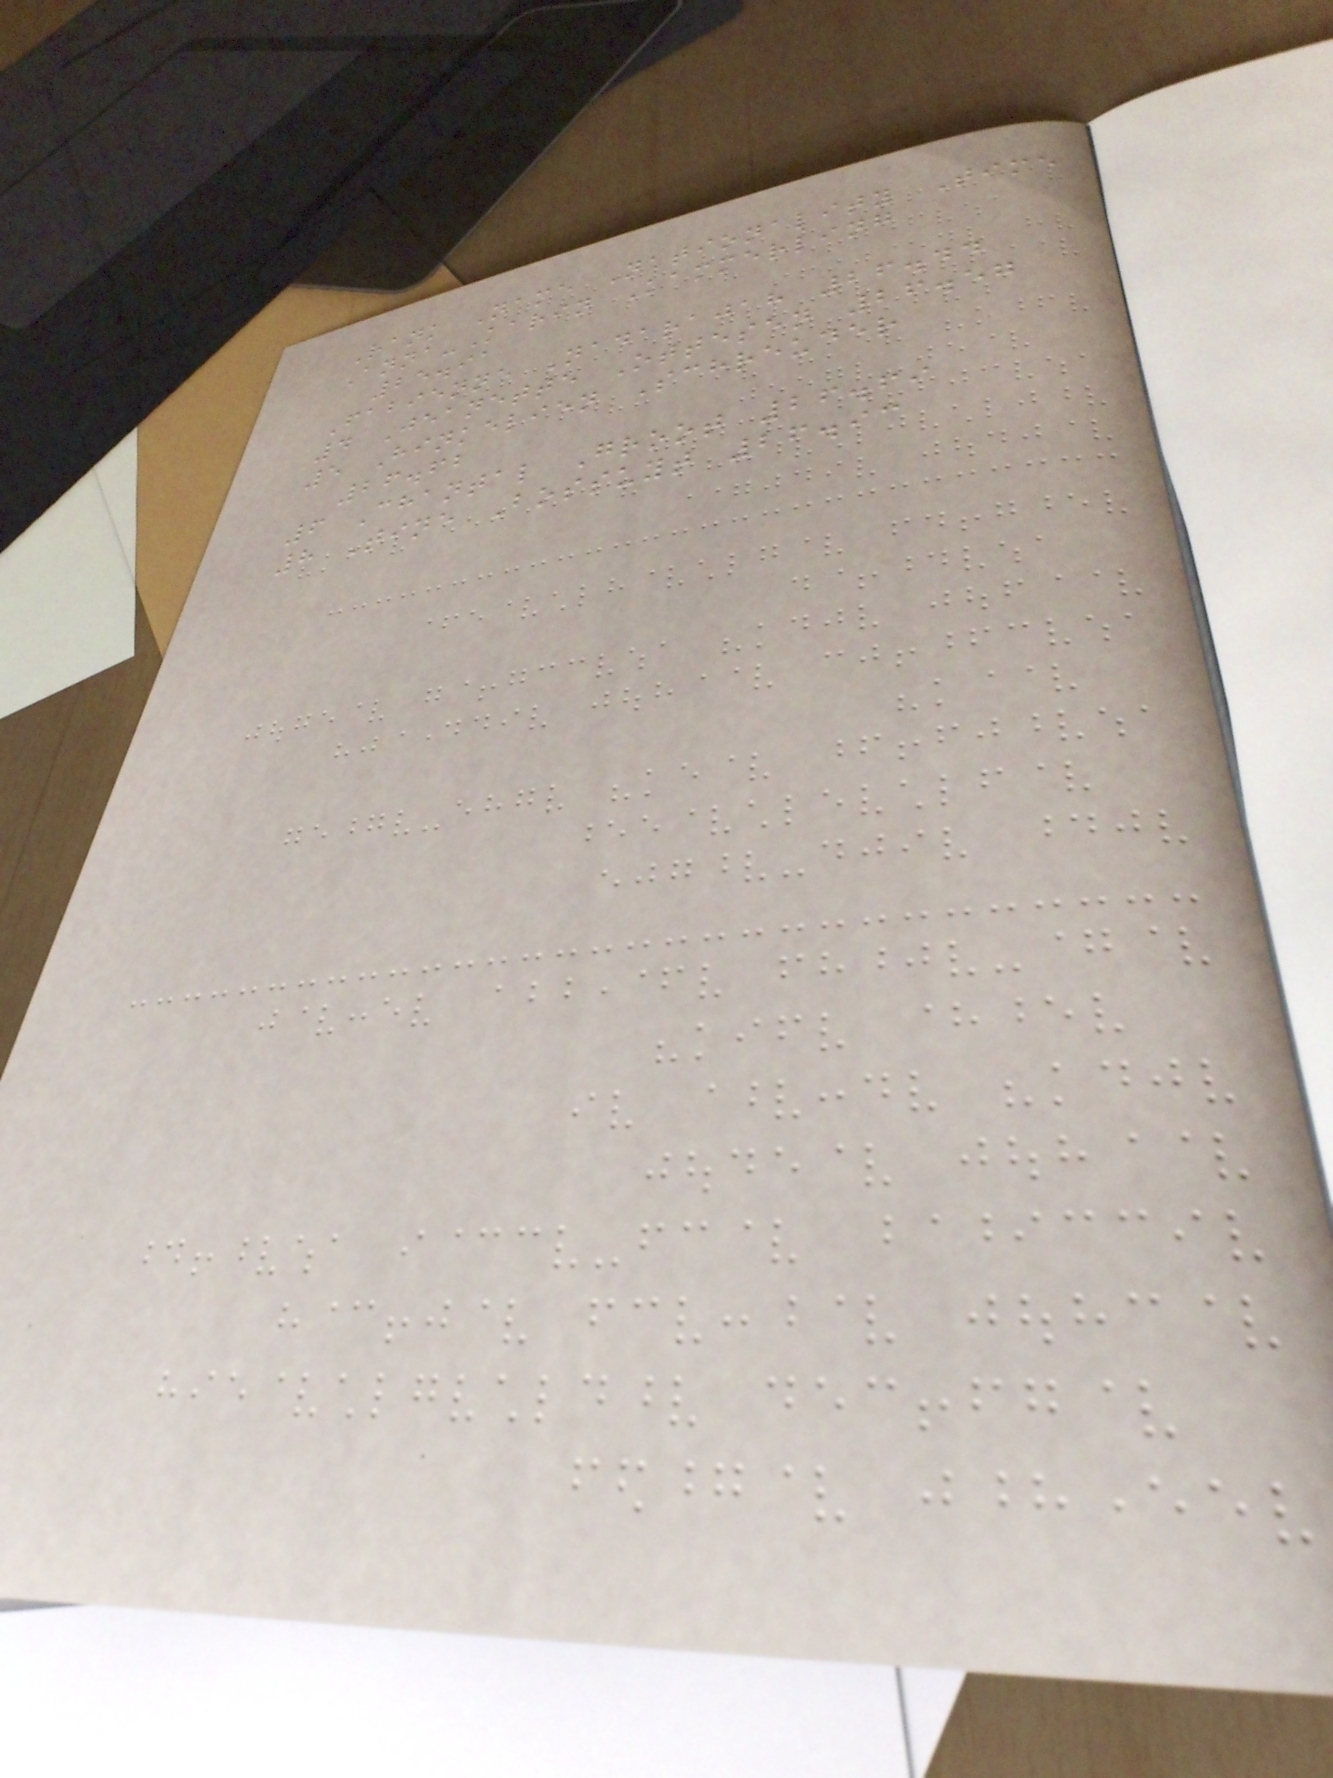Rank Name Nationality Time
Anna-Karin Kammerling
25.91
Fabienne Nadarajah 26.44
4 Jeanette Ottesen 26.57
5 Hinkelien Schreuder
26.62
6 Chantal Groot 26.69
8 Tine Bossuyt 26.93
